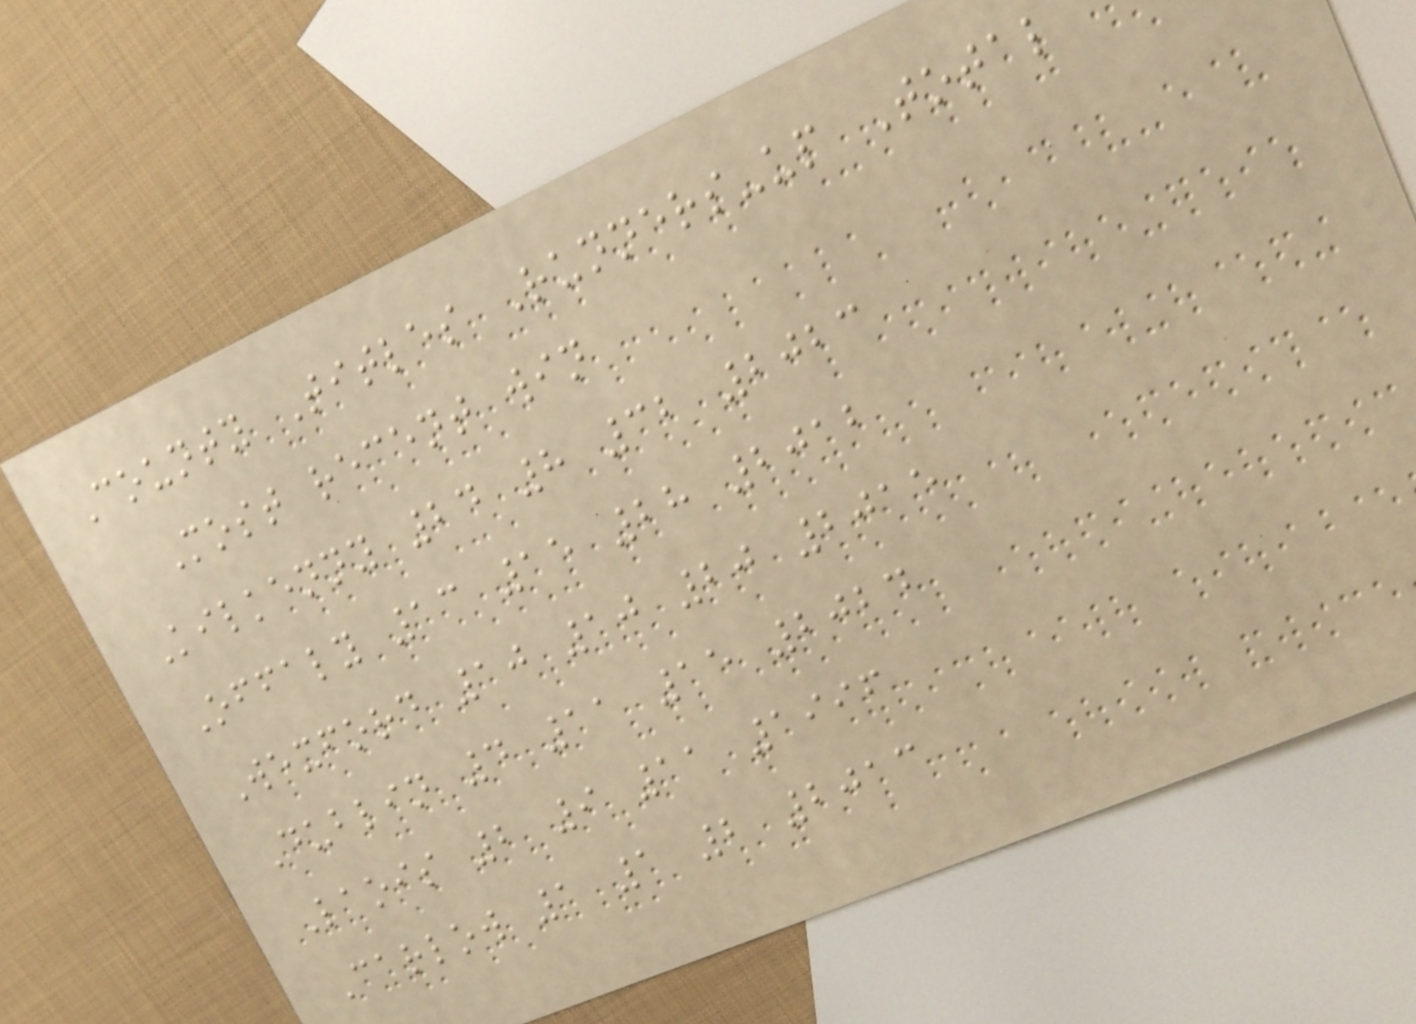County Titles Runners-up Total
Most recent win
Kilkenny 24 8 32 2023
Offaly 13 15 28 2012
Wexford 10 10 20 2015
Dublin 4 11 15 2024
Laois 2 9 11 1996
Carlow 1 1 2 2013
